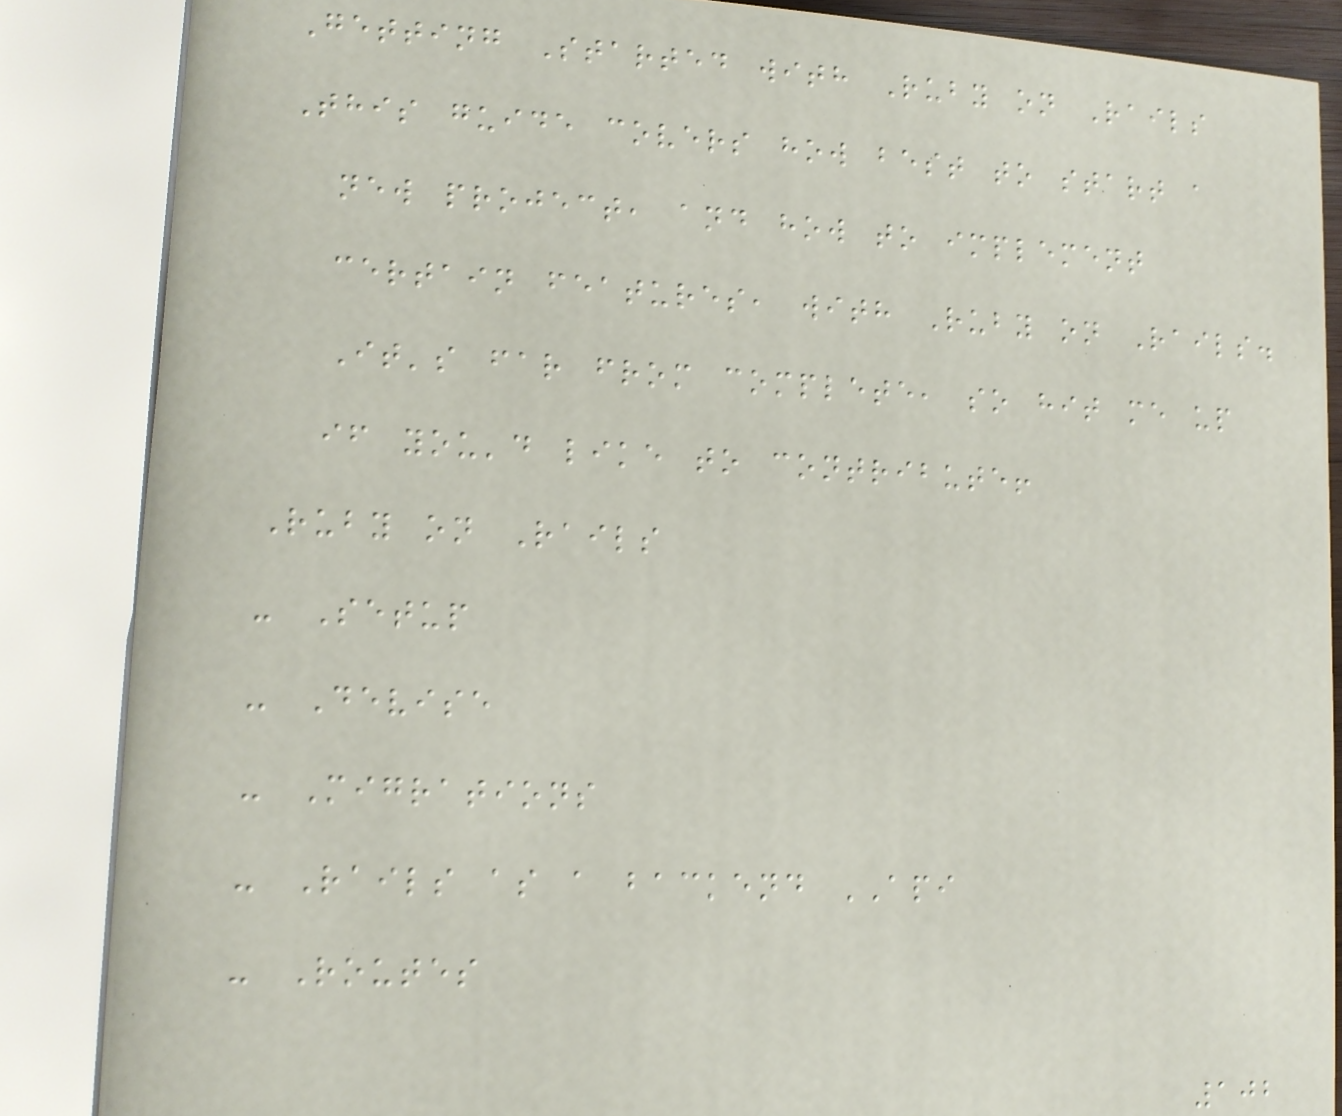Getting Started with Ruby on Rails
This guide covers how best to start a
new project, and how to implement
certain features, with Ruby on Rails.
It's far from complete, so hit me up
if you'd like to contribute!
Ruby on Rails
- Setup
- Devise
- Migrations
- Rails as a backend API
- Routes
102
